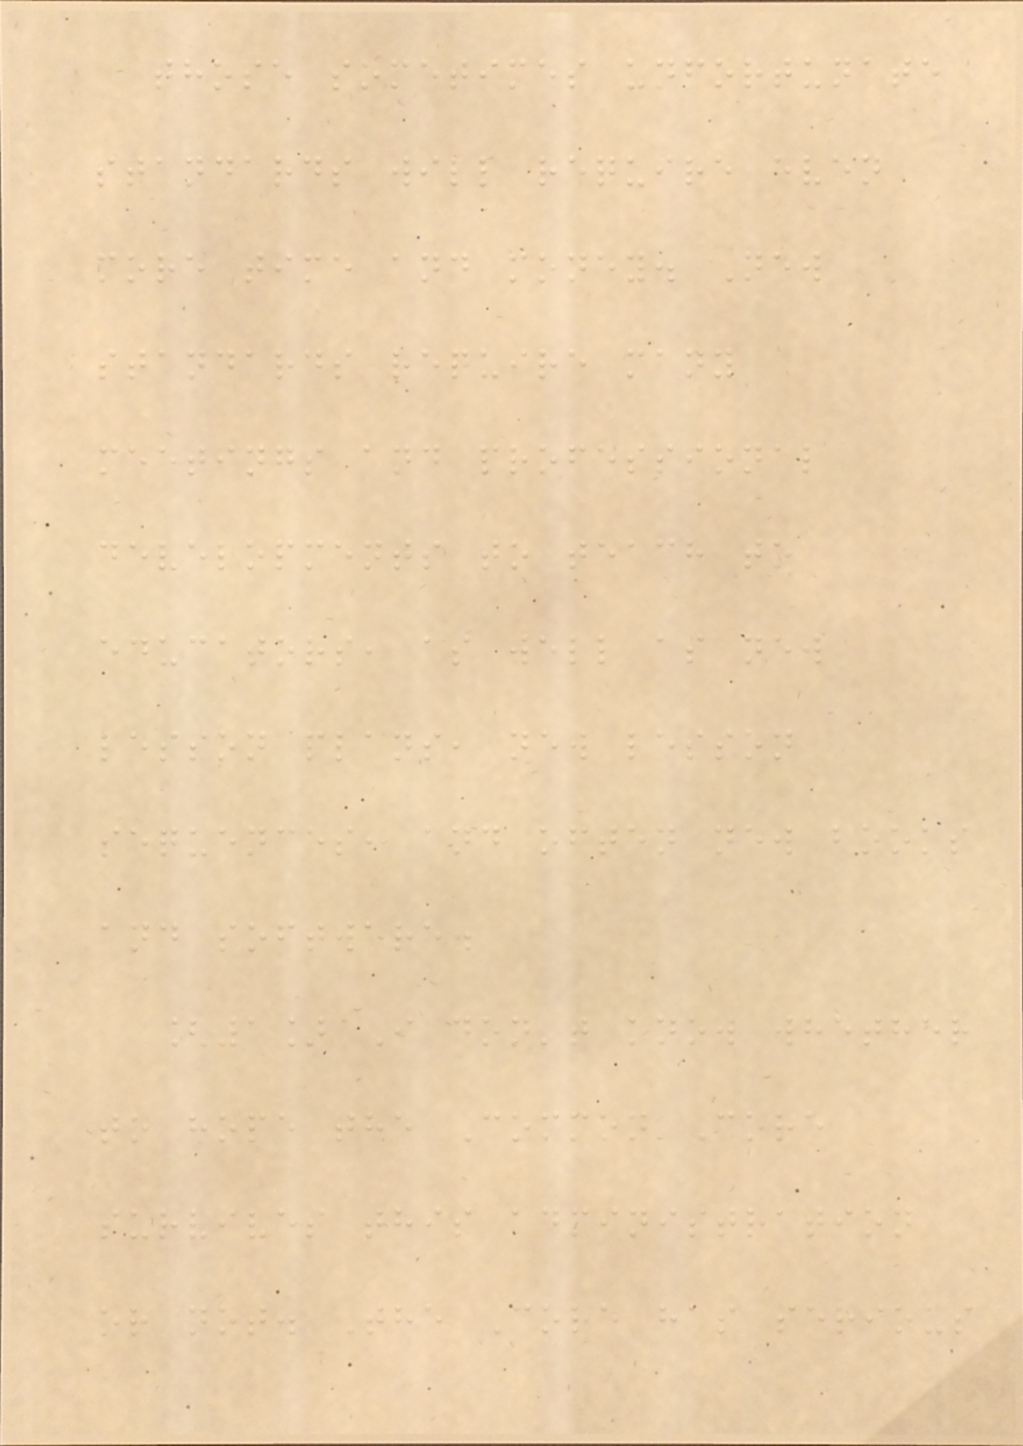those sometimes unfortunate
standards will require even
more time and money. New
standards require many
meetings and professional
developments to teach to
educators, as well as new
lesson plans, new lesson
sequences, and often new books
and software.
[1] I don't know whether
to hope the Common Core
survives this administration
or not. The Core has serious
